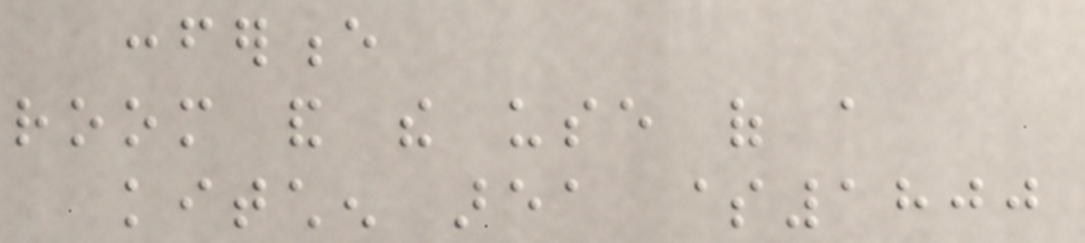conference
room and the use of a
kitchen area $1800
